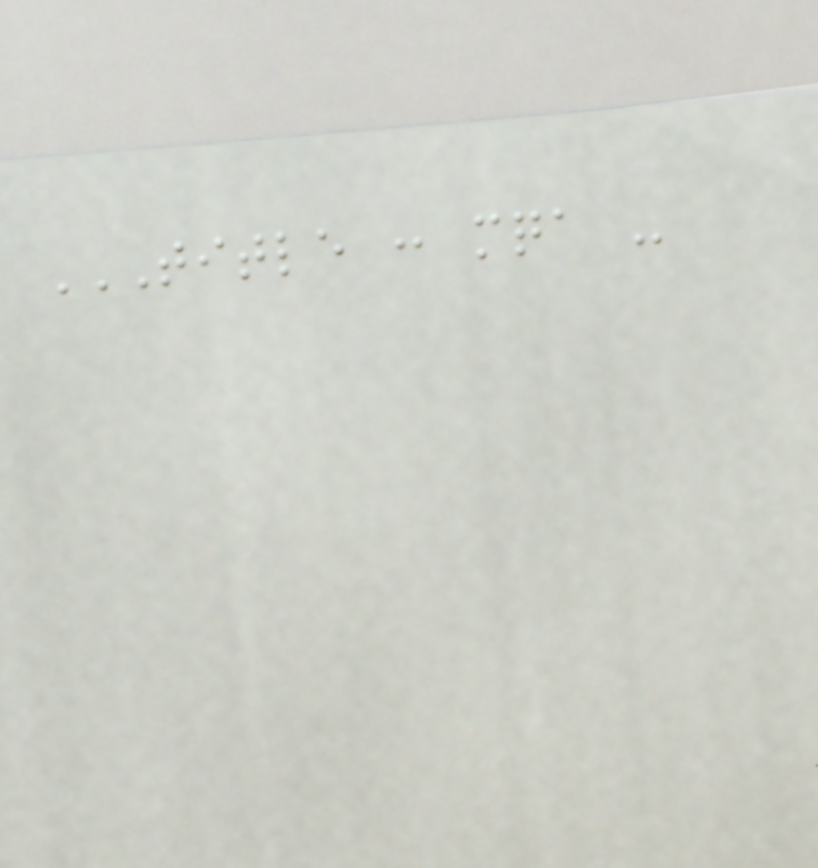TITLE : MQA -
